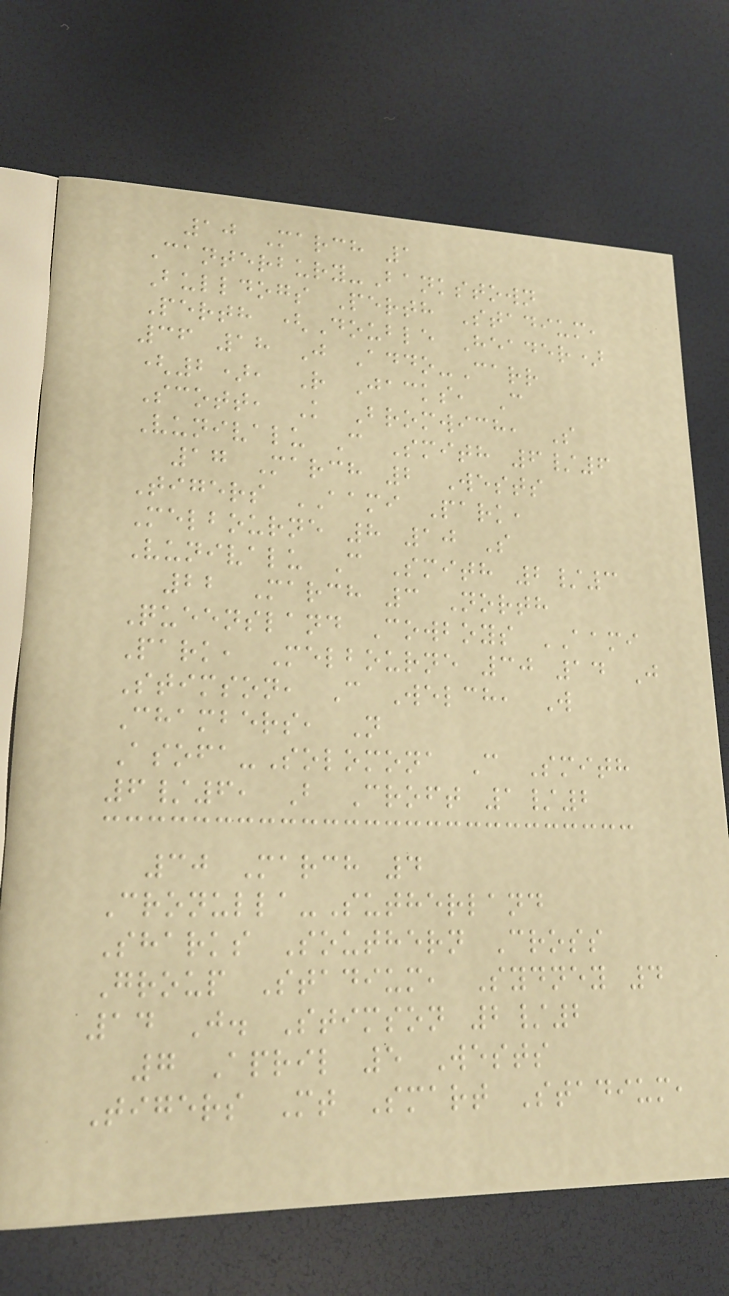10 March 1
Canterbury-Bankstown
Bulldogs Perth Stadium,
Perth (Double Header)
36 18 J Addo-Carr
(2), R Jacks, C
Scott, K Bromwich, S
Vunivalu C Smith 6/6
17 March 2 Wests
Tigers AAMI Park,
Melbourne 8 10 S
Vunivalu C Smith 2/3
22 March 3 North
Queensland Cowboys AAMI
Park, Melbourne 30 14 J
Stimson, C Welch, W
Chambers, N
Asofa-Solomona C Smith
6/6, B Croft 1/2
30 March 4
Cronulla-Sutherland
Sharks Southern Cross
Group Stadium, Sydney 4
14 J. Stimson 2/2
7 April 5 Wests
Tigers Mt Smart Stadium,
